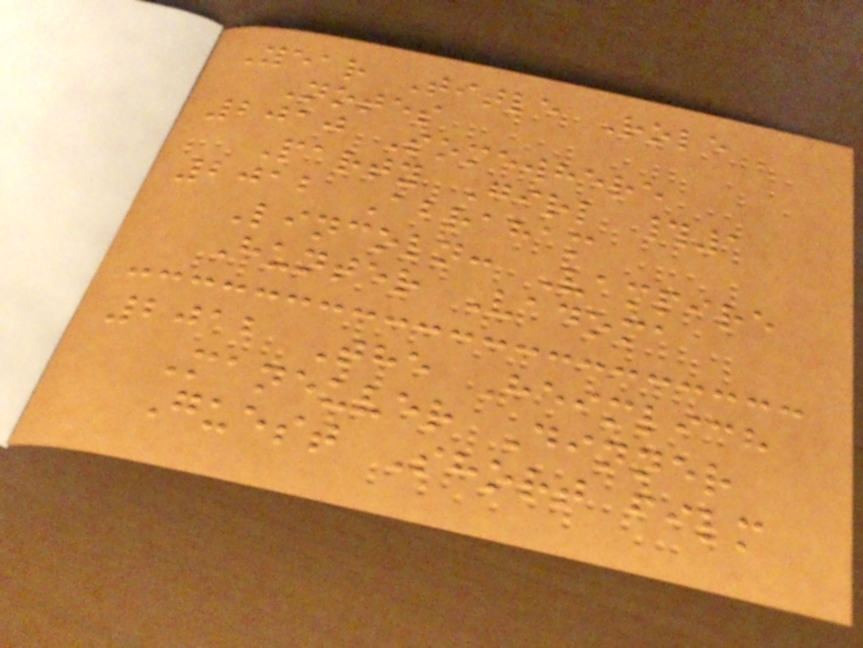Year Title Role
Notes
2010 Somewhere
Party Girl #1
2012 Abraham
Lincoln: Vampire
Hunter Vadoma
2012 The Heimlich
Maneuver Dinner
Guest Short film
